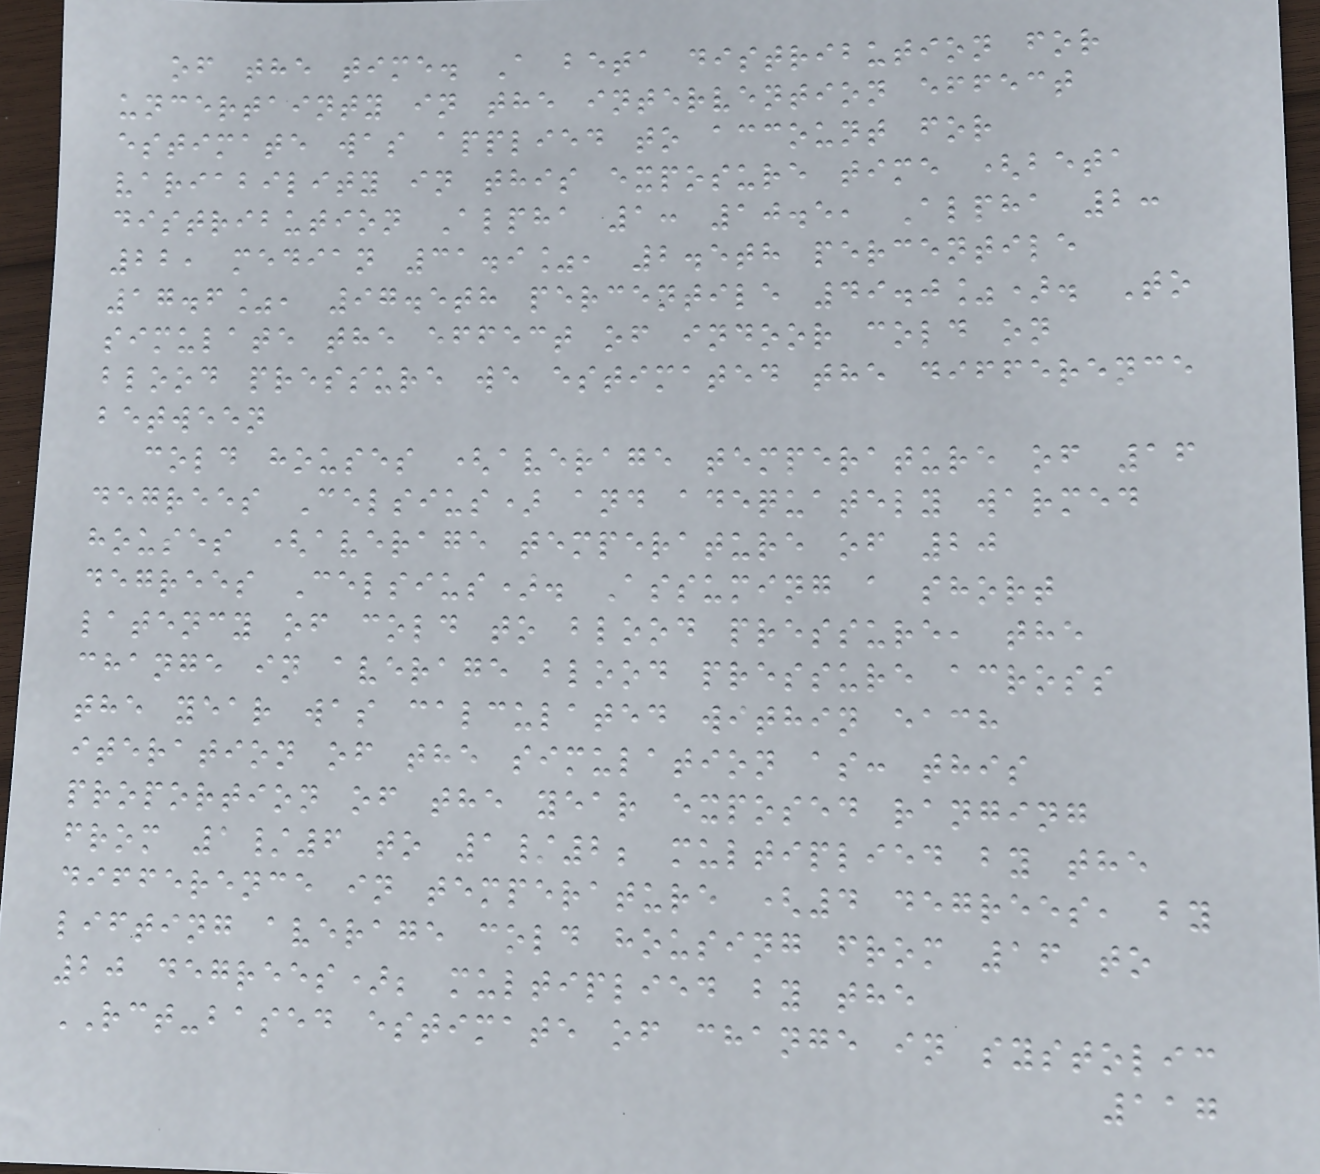of the time. A beta distribution for
uncertainty in the intervention effect
estimate was applied to account for
variability in this exposure time (beta
distribution Alpha 1: 10.5, Alpha 2:
22, median 31.9%, 2.5th percentile
17.6%, 97.5th percentile 49.0%). To
simulate the effect of indoor cold on
blood pressure we estimated the difference
between
cold houses (average temperature of 16
degrees Celsius) and adequately warmed
houses (average temperature of 20
degrees Celsius). Assuming a short
latency of cold to blood pressure, the
change in average blood pressure across
the year was calculated within each
iteration of the simulation as: this
proportion of the year exposed ranging
from 1/6 to 1/2; multiplied by the
difference in temperature (4 degrees, by
lifting average cold housing from 16 to
20 degrees); multiplied by the
RCT-based estimate of change in systolic
117
